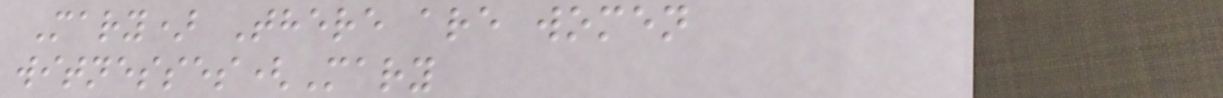Mary) There are women
witnesses(Mary
